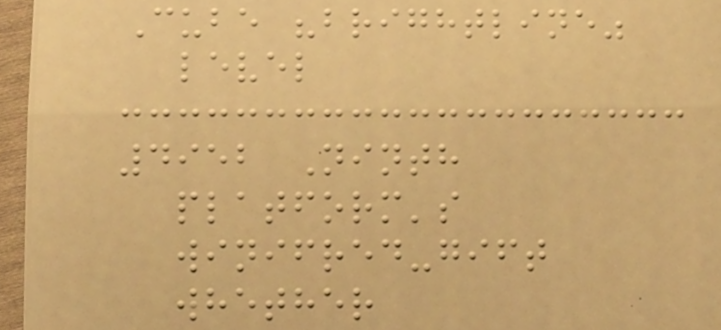Cube "brightline"
level
4952 Ninth
platform's
winifred-gift
whether
